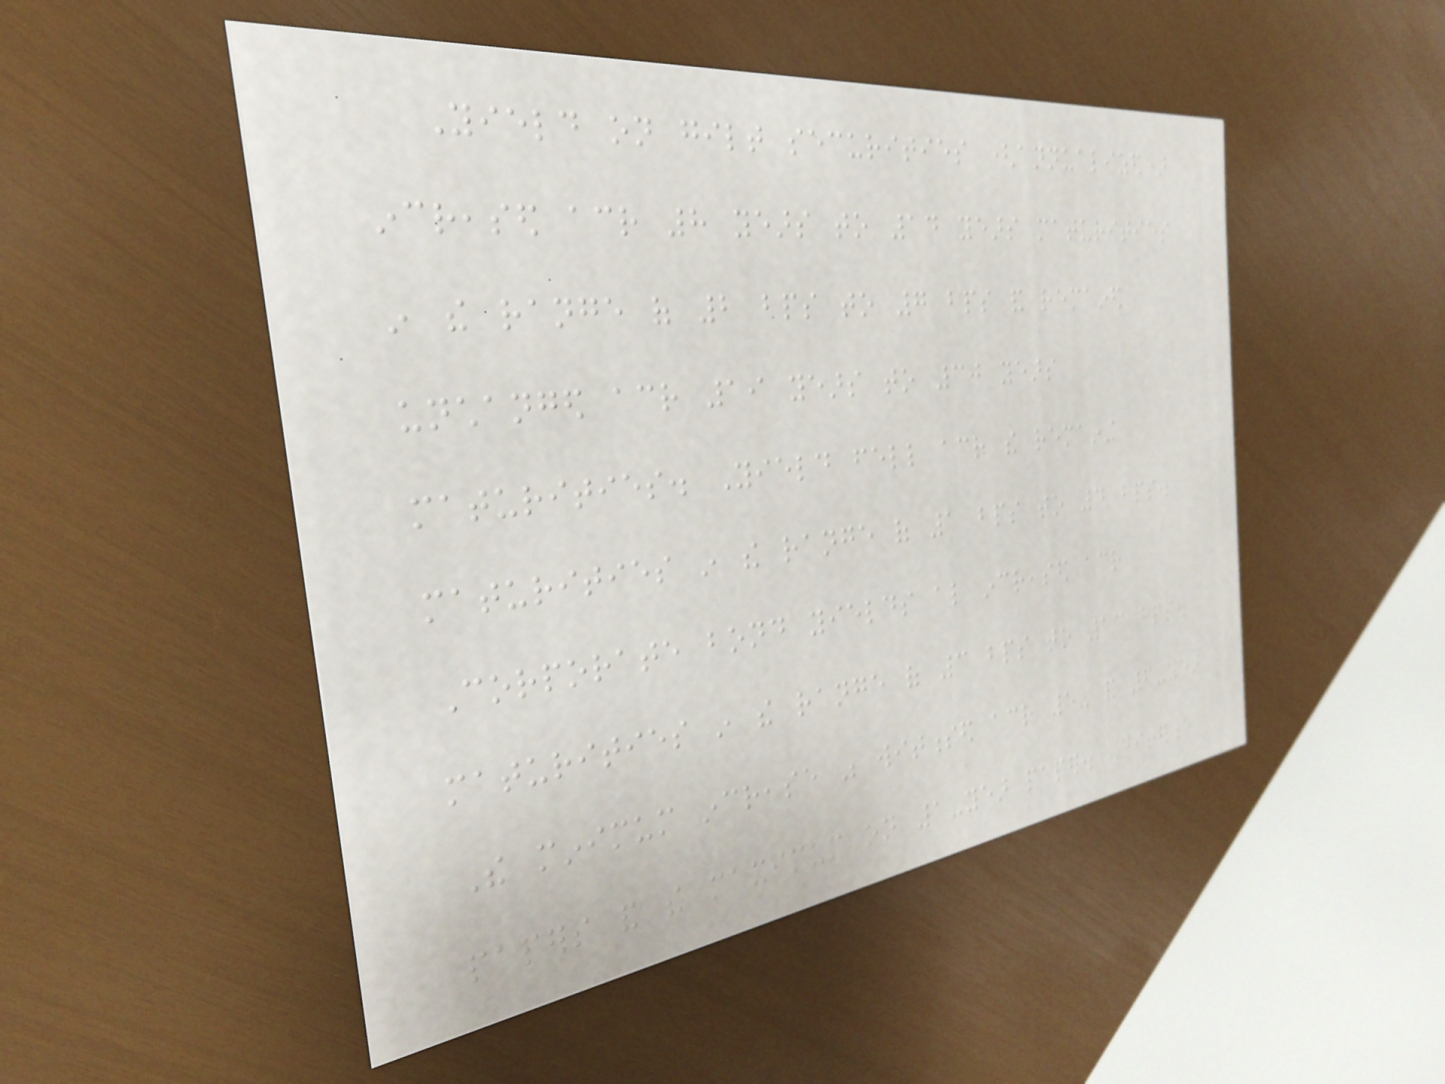Yield on gilt securities (annualized)
increased across 8 years to 14 years maturities
in the range of 2 bps to 7 bps and remained
unchanged across 19 years to 30 years
maturities. Yield fell across the remaining
maturities in the range of 1 bps to 4 bps.
Corporate bond yields also increased across
maturities in the range of 3 bps to 13 bps.
The minimum increase was witnessed across 5- and 6-year
papers and the maximum on 1-year paper. Difference
